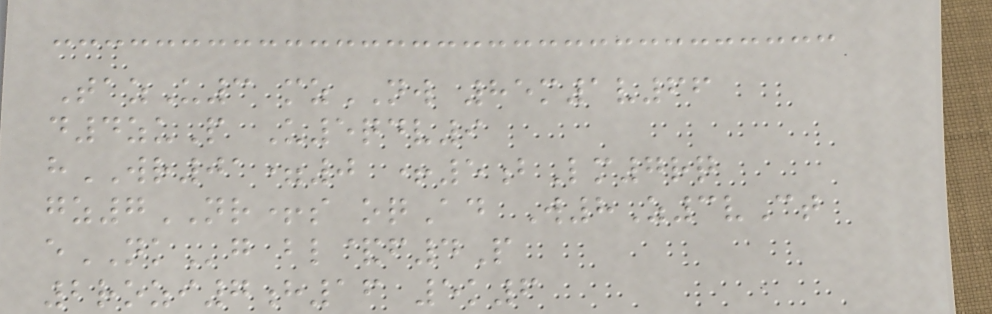TazU3 mzNW 85m1v66
d4zuP U5qdv9
hWR01=0 +5bLm7rq
gz7NR+s oqAd W8Z3vCt
eNKg bl&f4P
2rozi7h16 5k6
